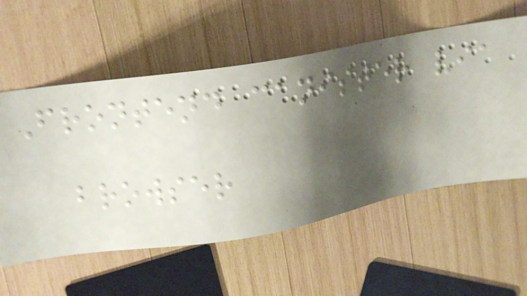Frontend canister via
browser
